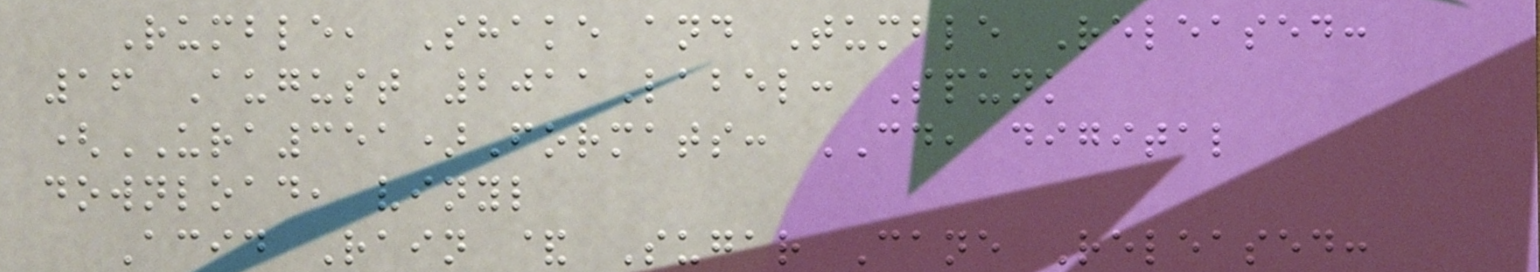Rumble, Shake and Tumble Released:
16 August 2011Label: Spunk
(URA351)Formats: CD, digital
download, vinyl
Acid Rain & Sugar Cane Released:
